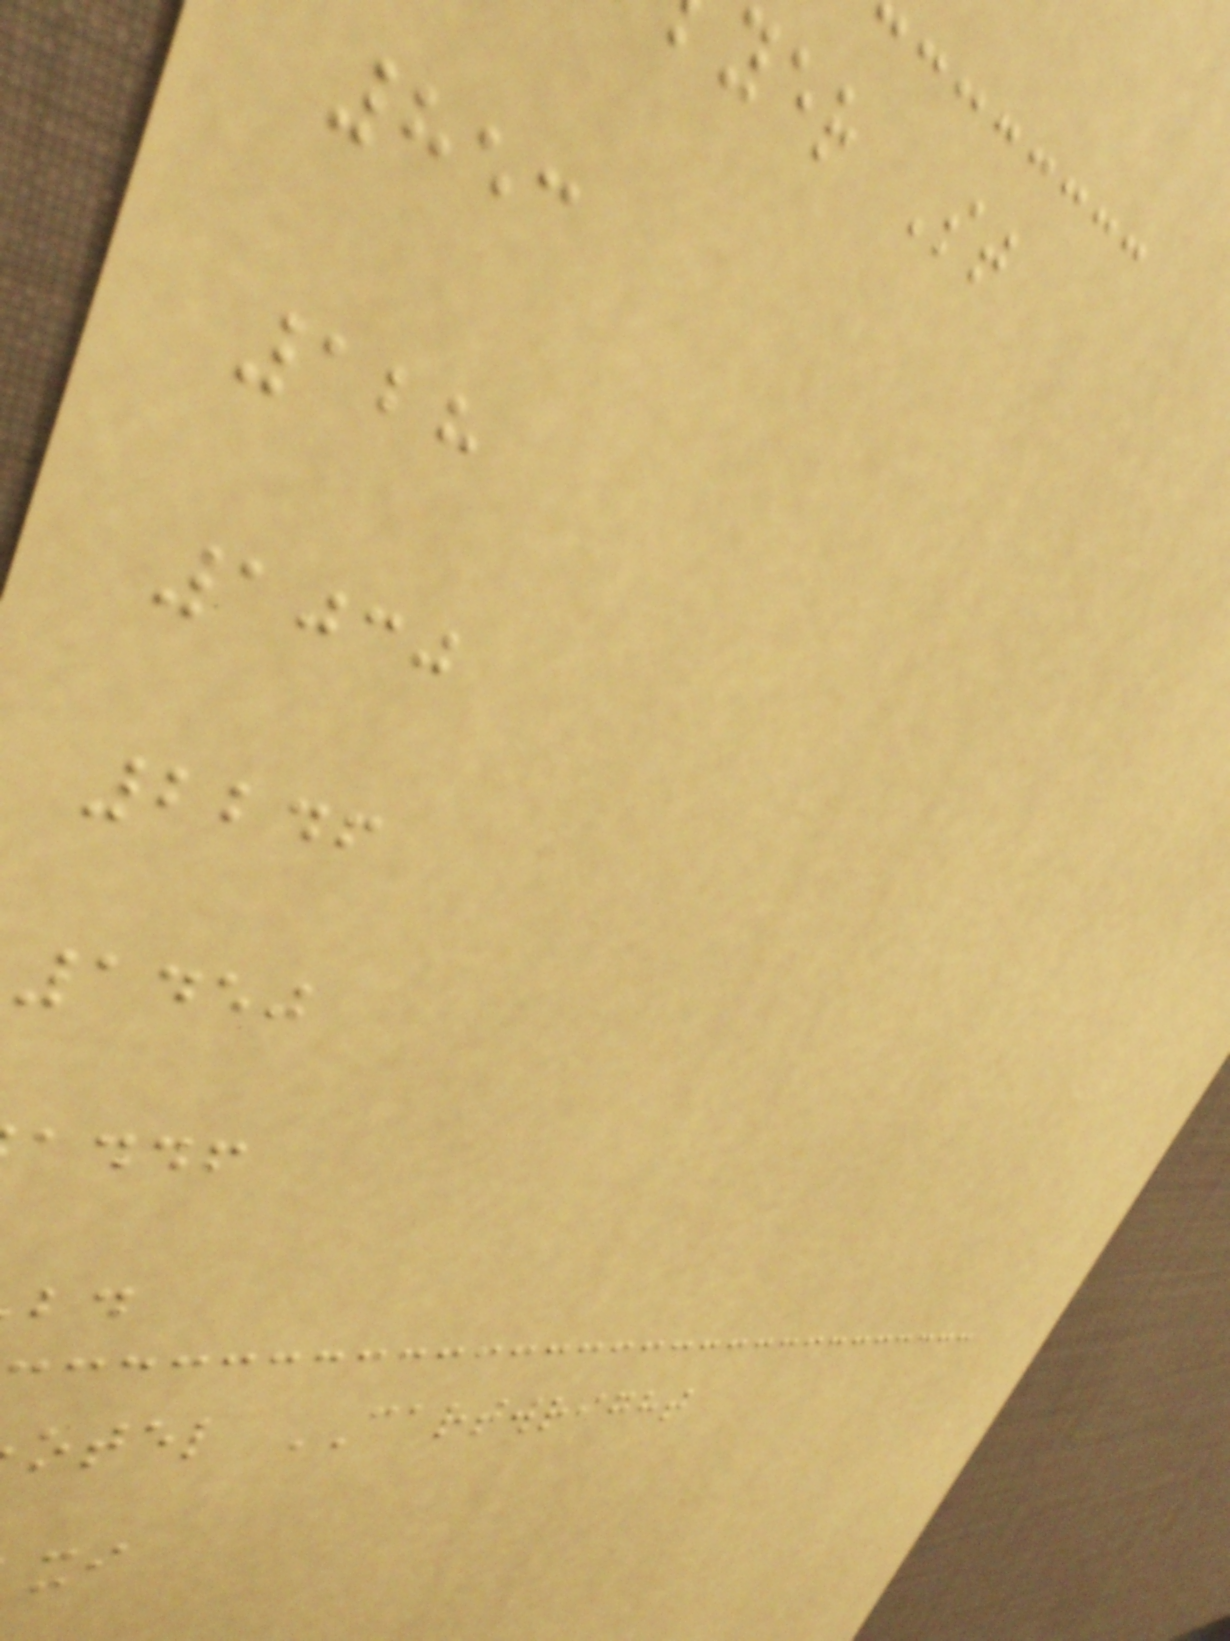yer St
853
128
1030
2246
1450
addf
otel CARTWRIGHT
